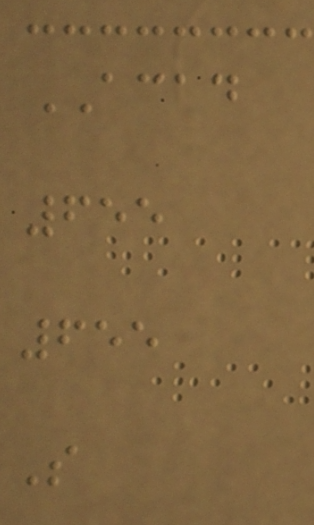ACAD
655
655
S
